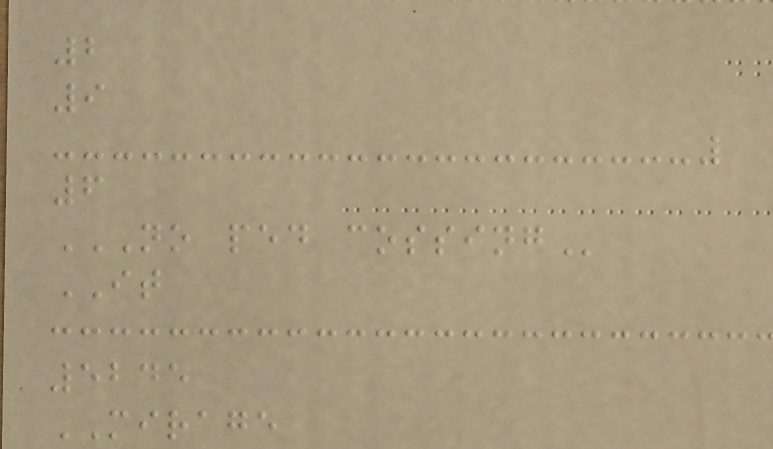2
9
6
NO PED COSSING
IT
5245
MIRAGE
